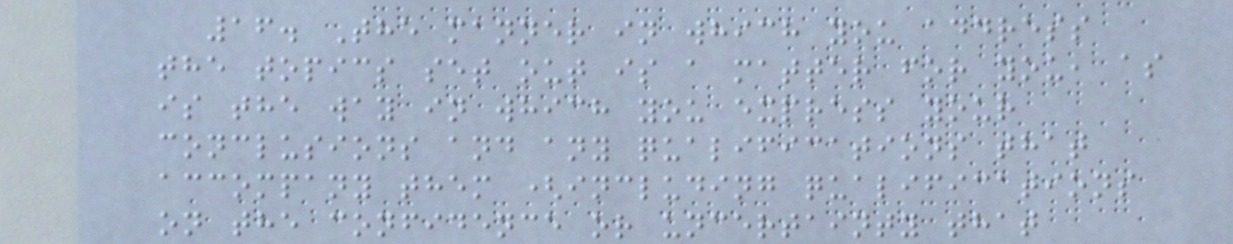16. The manner in which you address
the topics set out is a matter for you, as
is the way in which you express your
conclusions and any qualifications that
accompany them (including qualifications
on the confidence or uncertainty that
